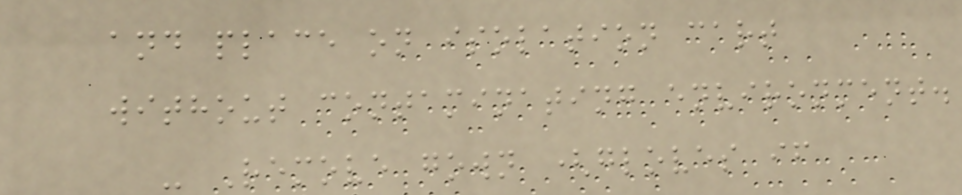and place on isolation cart
without contaminating environment.
- Remove gown (gloves if
